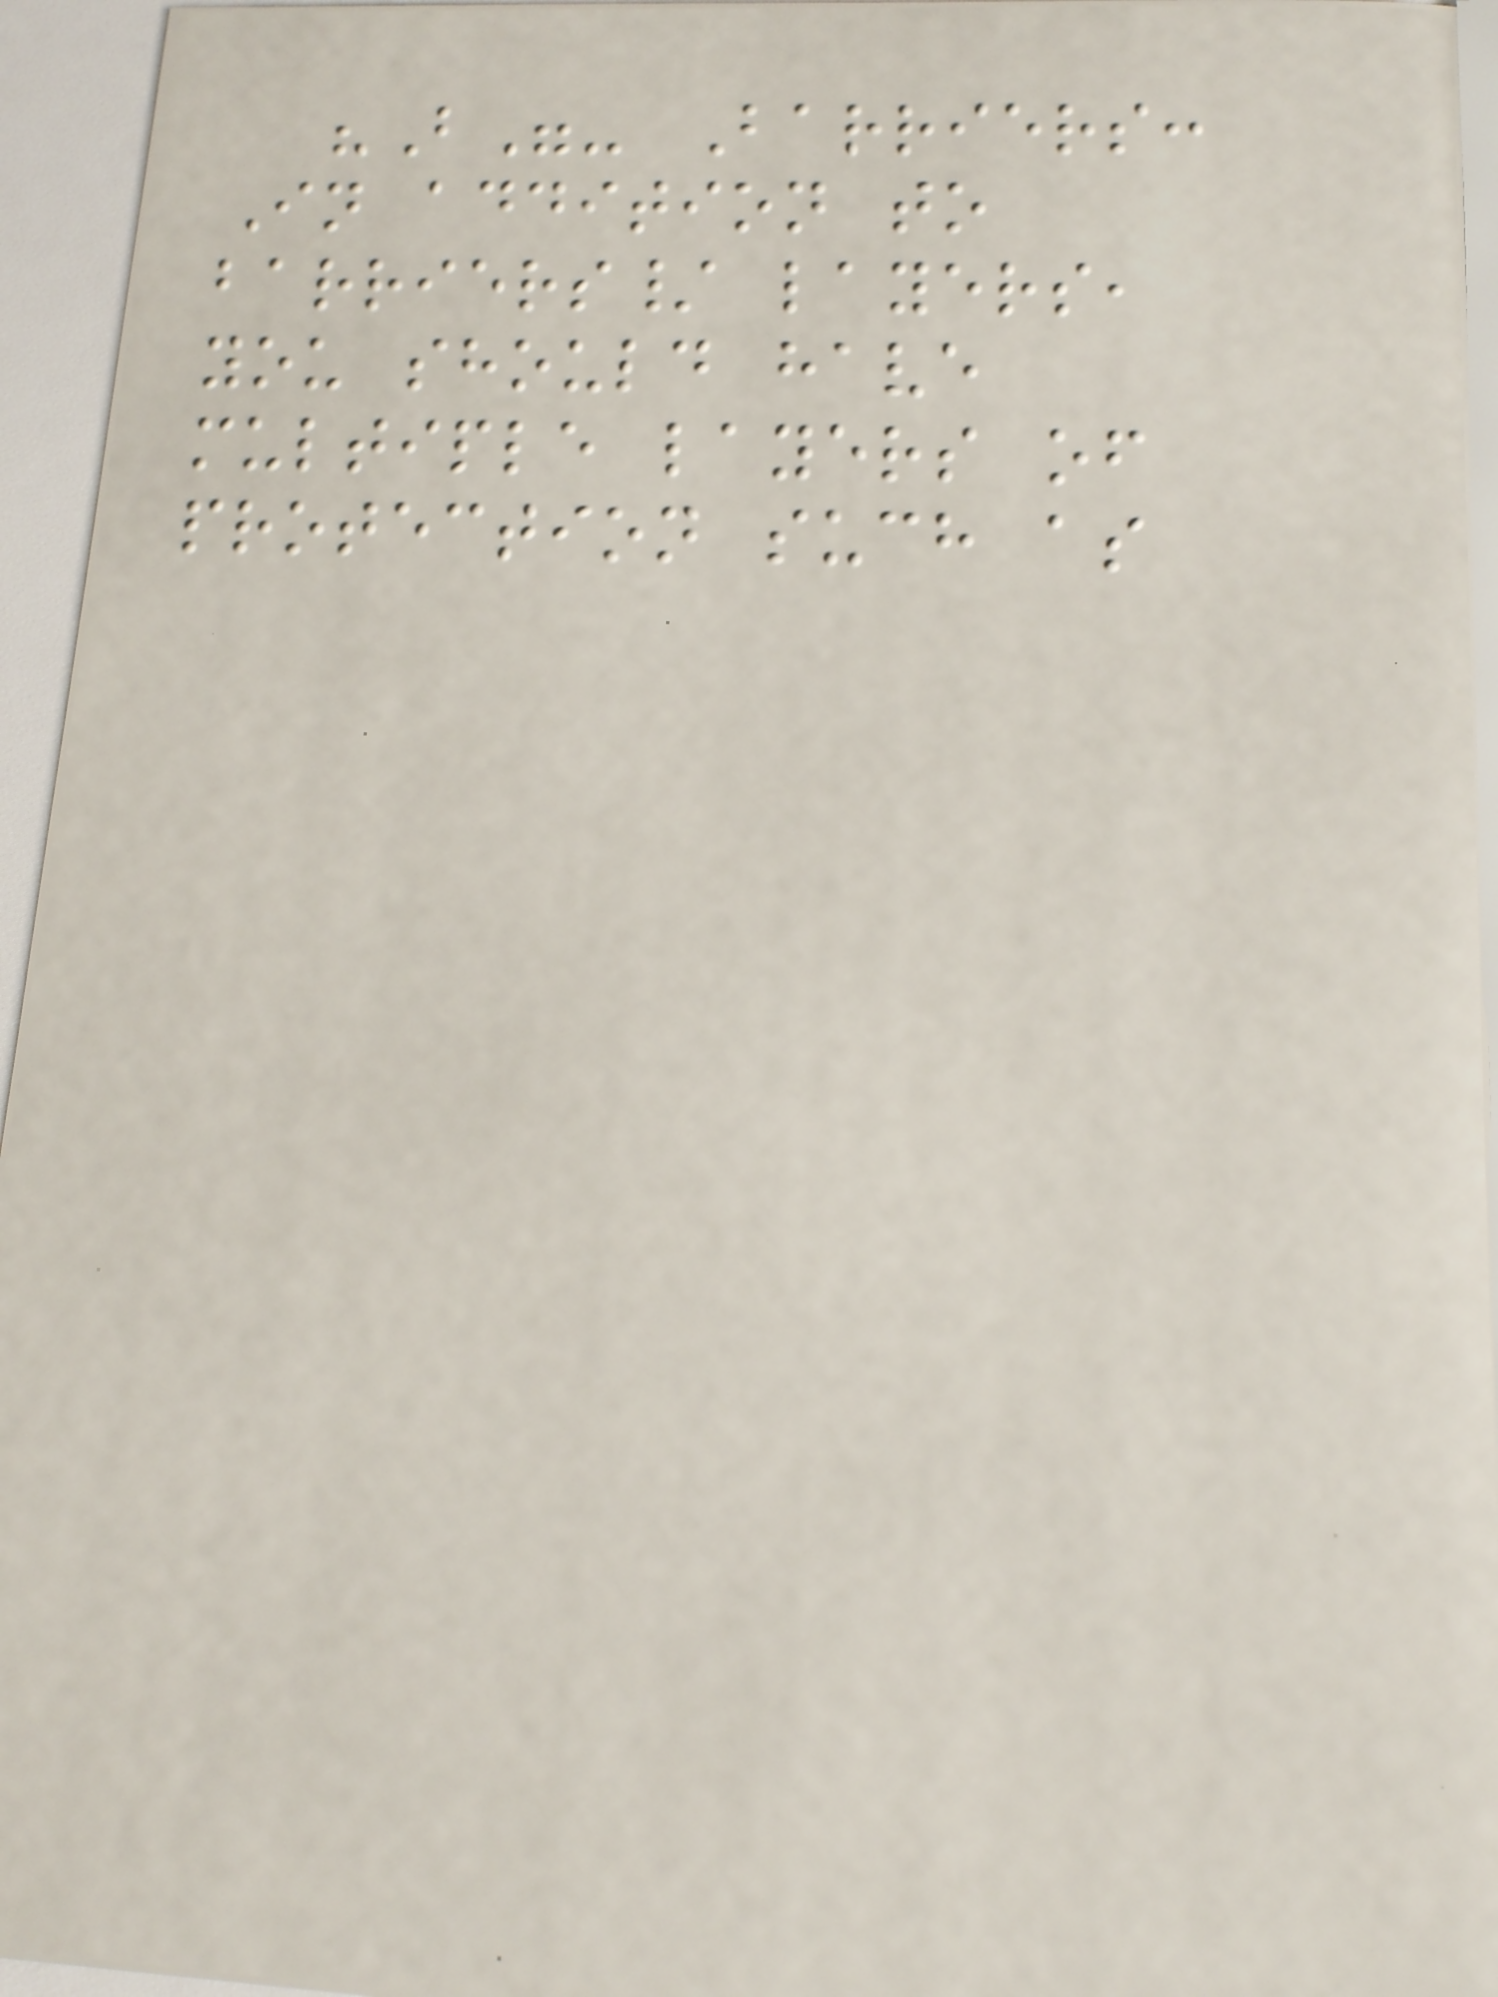"B"- Barriers:
In addition to
barriers/ layers,
you should have
multiple layers of
protection such as
